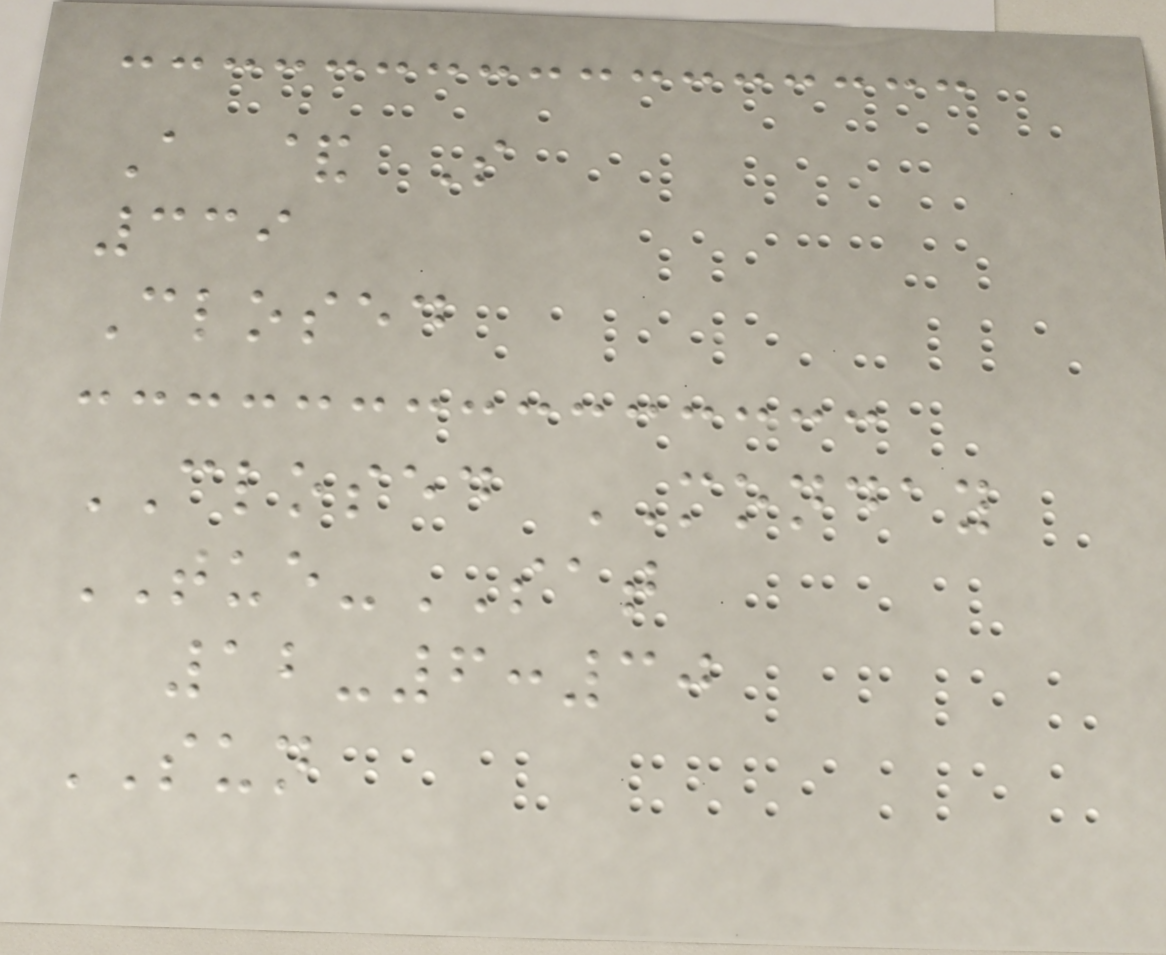A & S
339
Closed
CLOSED MONDAY
TUE-SAT
12-6:30
SUN
